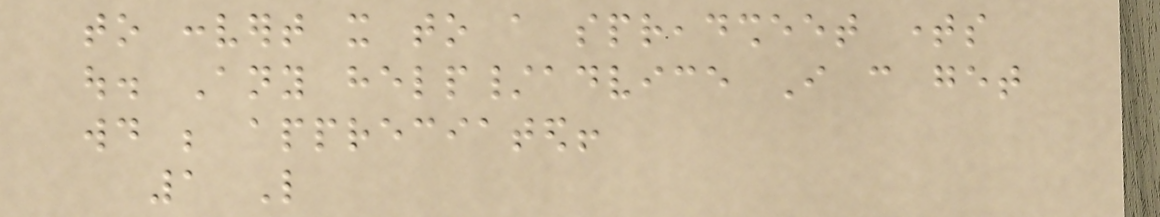to convert it to a spreadsheet times
out. Any help/advice I can get
would be appreciated!
1 Like
